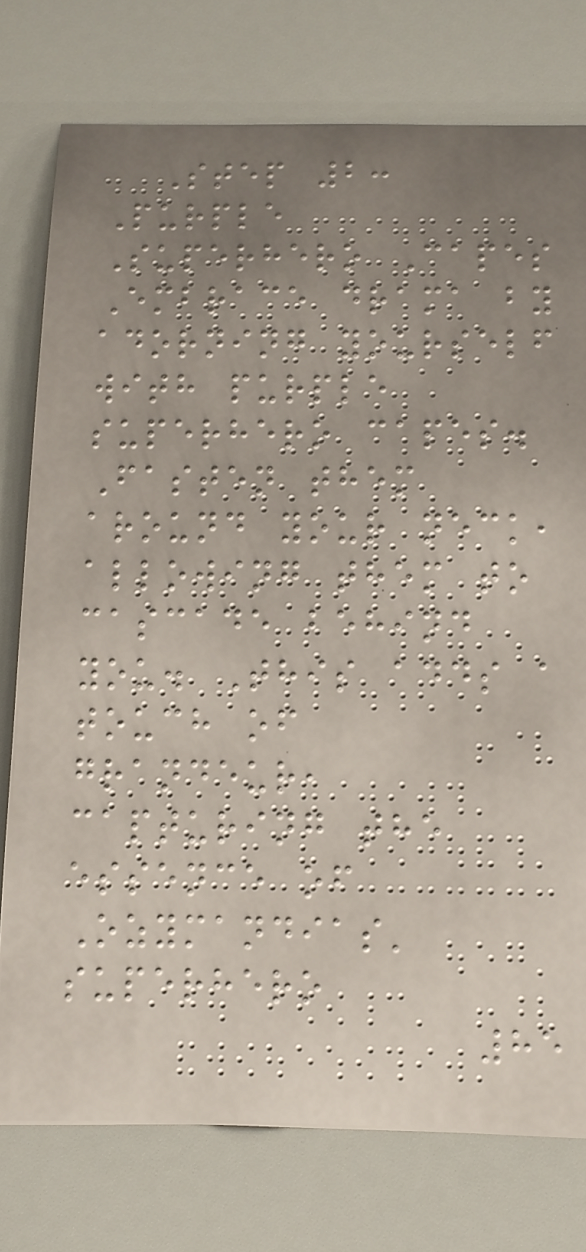Step 2:
Purple
Superhero Capes
Embrace drama by
adorning yourself
with purple
superhero capes.
Fasten them
around your neck,
allowing them to
cascade behind
you. This adds a
touch of
grandeur,
capturing the
essence of
Ozymandias'
superhero
85
